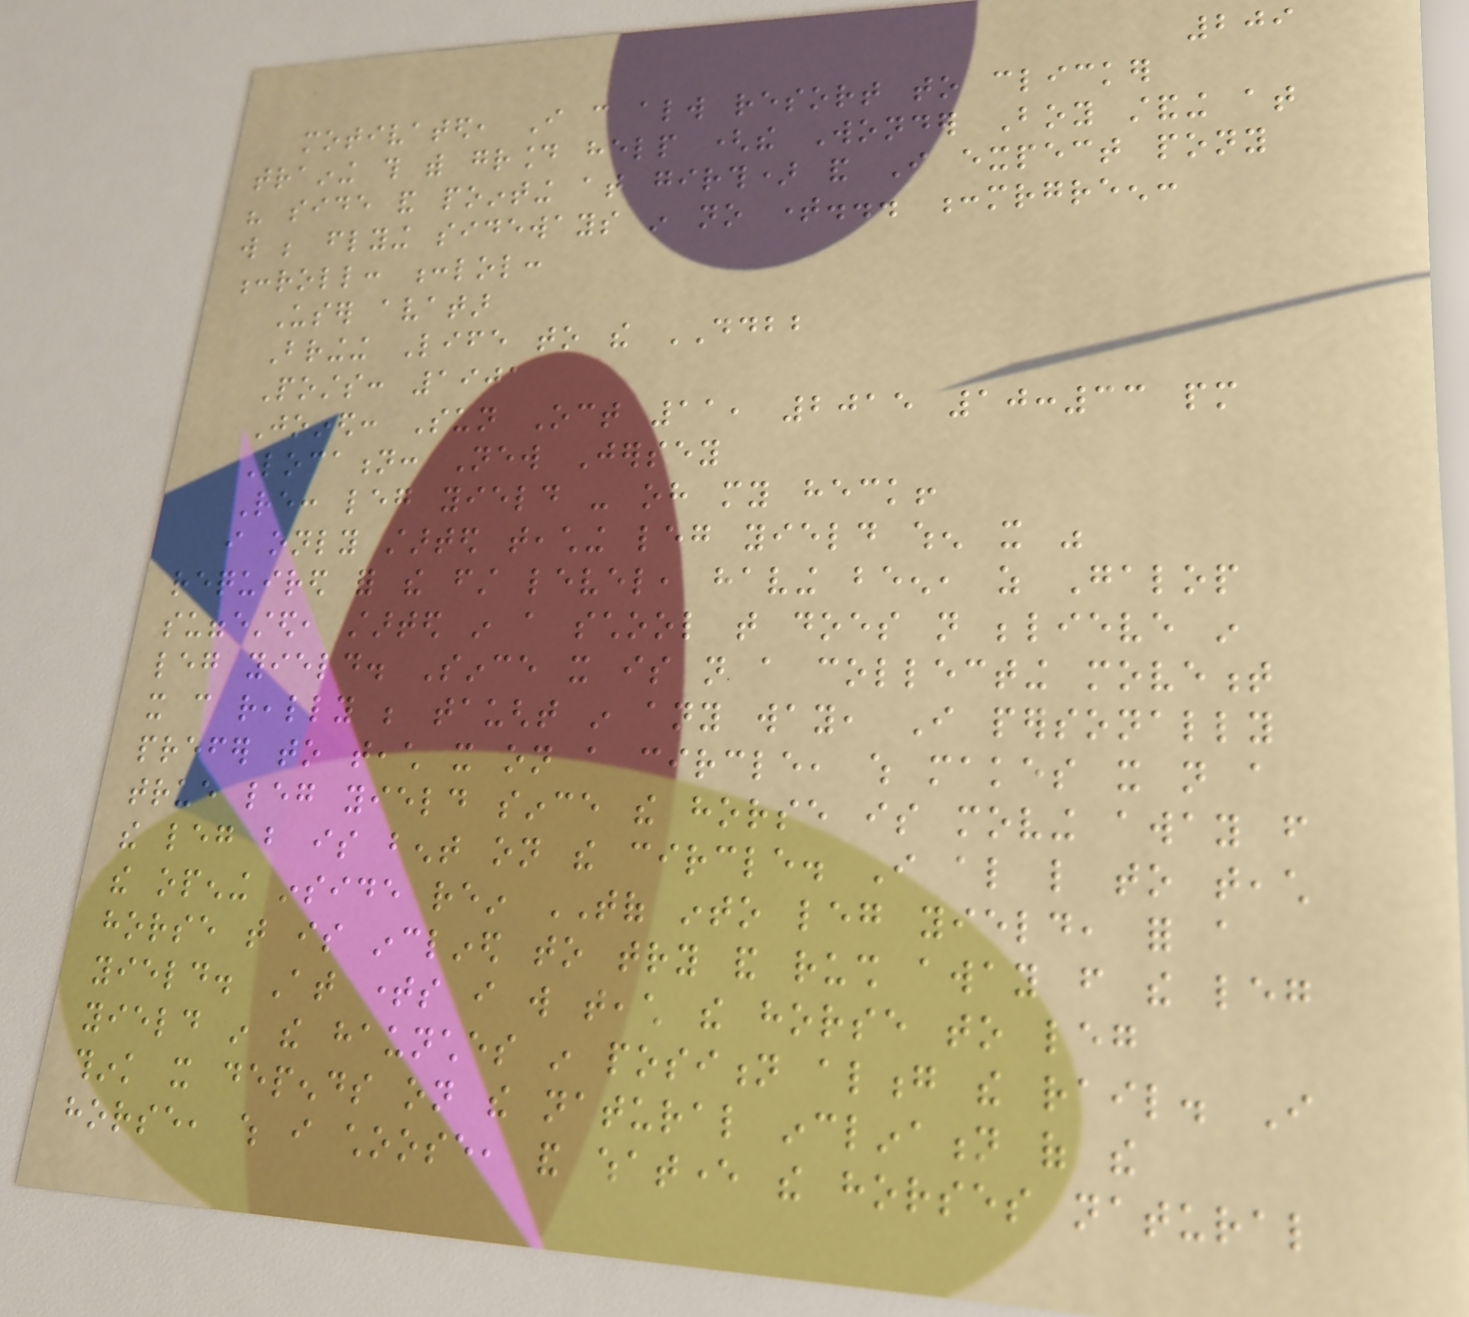209
motivated, I can always resort to clicker
training this with ground help (the Wonder Boy standing at
his side and pointing at girth) and I expect pony
will be flying sideways in no time... :mrgreen:
:roll: :lol:
User avatar
Bringing Life to the DDBB
Posts: 1901
Joined: Sun Oct 11, 2015 10:33 pm
Location: New Jersey
Re: leg yield - oh my heck!
i only started teaching leg yield when it was
required for the first level, having been, as Galop
suggested, started in a school that does not believe in
leg yield. Since it is not a collecting movement
it can really be taught in any way, I personally
prefer to teach it on a circle, which makes it not a
true leg yield since the horse is moving away from
the leg but is bent on the circle. I also like to teach
the opening inside rein TOF into leg yield, for a
horse that is inclined to try and rush away from the leg
yield. At times i will teach the horse to leg
yield in the haunches in position along the rail. I
think it depends on the natural inclination of the
horse, which i choose, and whatever the horses natural
